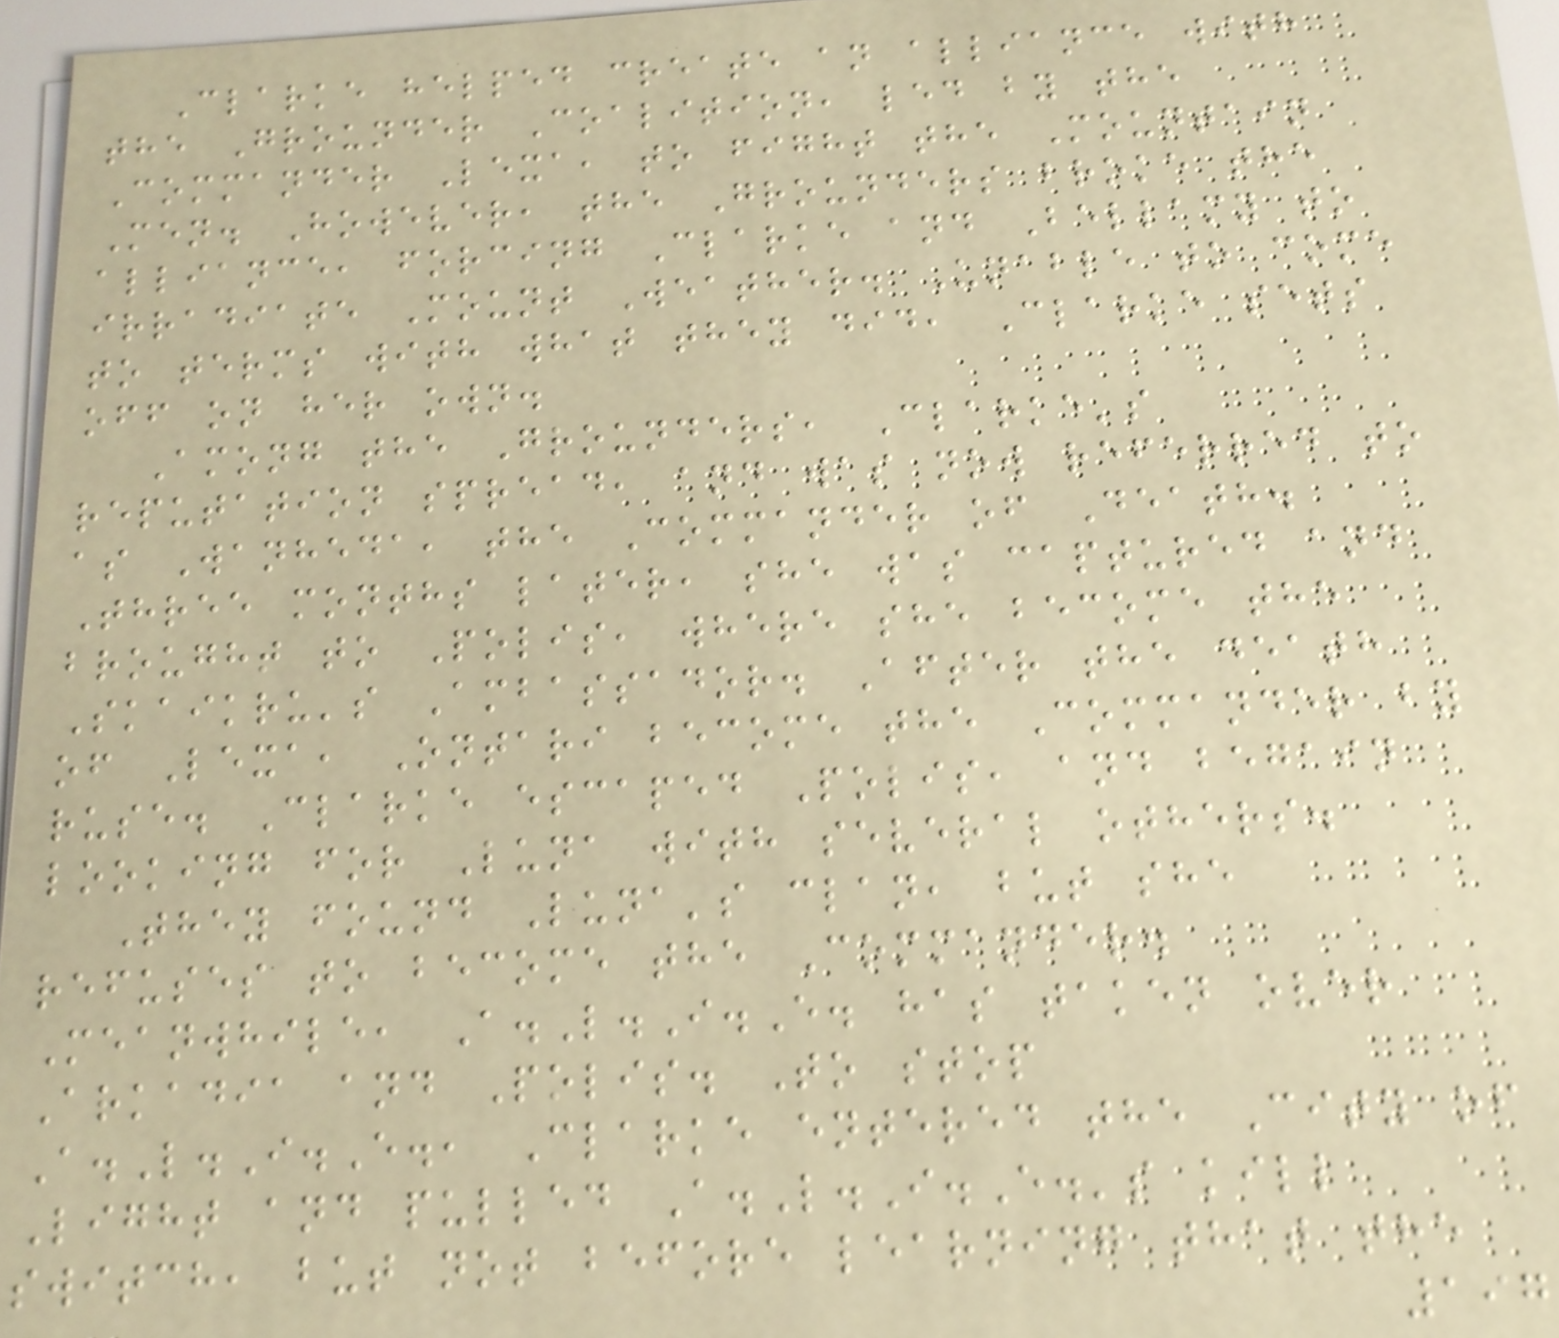Clarke helped create an alliance with
the Grounder Coalition, led by the
Commander Lexa, to fight the Mountain
Men. However, the Grounders broke the
alliance, forcing Clarke and Bellamy to
irradiate Mount Weather. Unable to come
to terms with what they did, Clarke sets
off on her own.
Among the Grounders, Clarke's
reputation spread, and was now referred to
as Wanheda, the Commander of Death.
Three months later, she was captured and
brought to Polis, where she become the
Skaikru's Ambassador. After the death
of Lexa, Ontari become the Commander by
ruse. Clarke escaped Polis, and begain
looking for Luna with several others.
They found Luna's clan, but she
refuses to become the Commander.
Meanwhile, A.L.I.E. has taken over
Arkadia and Polis. To stop
A.L.I.E., Clarke entered the City of
Light and pulled A.L.I.E.'s kill
switch, but not before learning that the
197
